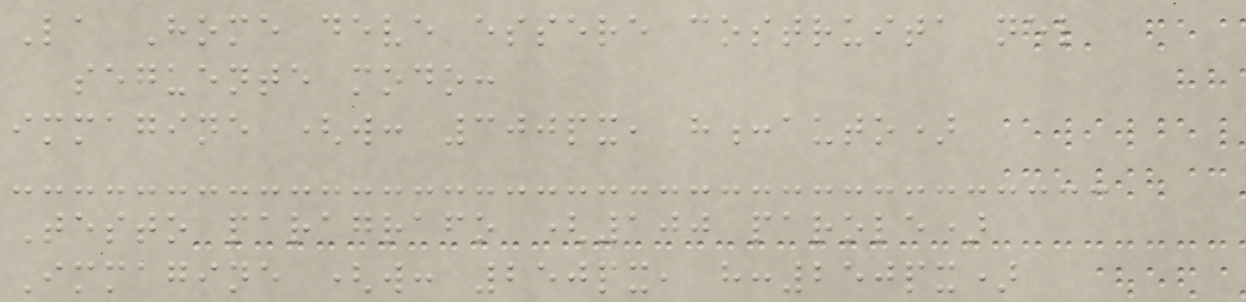La Home deve essere costruita nel
seguente modo:
immagine (w: 300px, h:auto)
Testo paragrafo (100 parole)
Immagine (w: 250px, h:250px)
